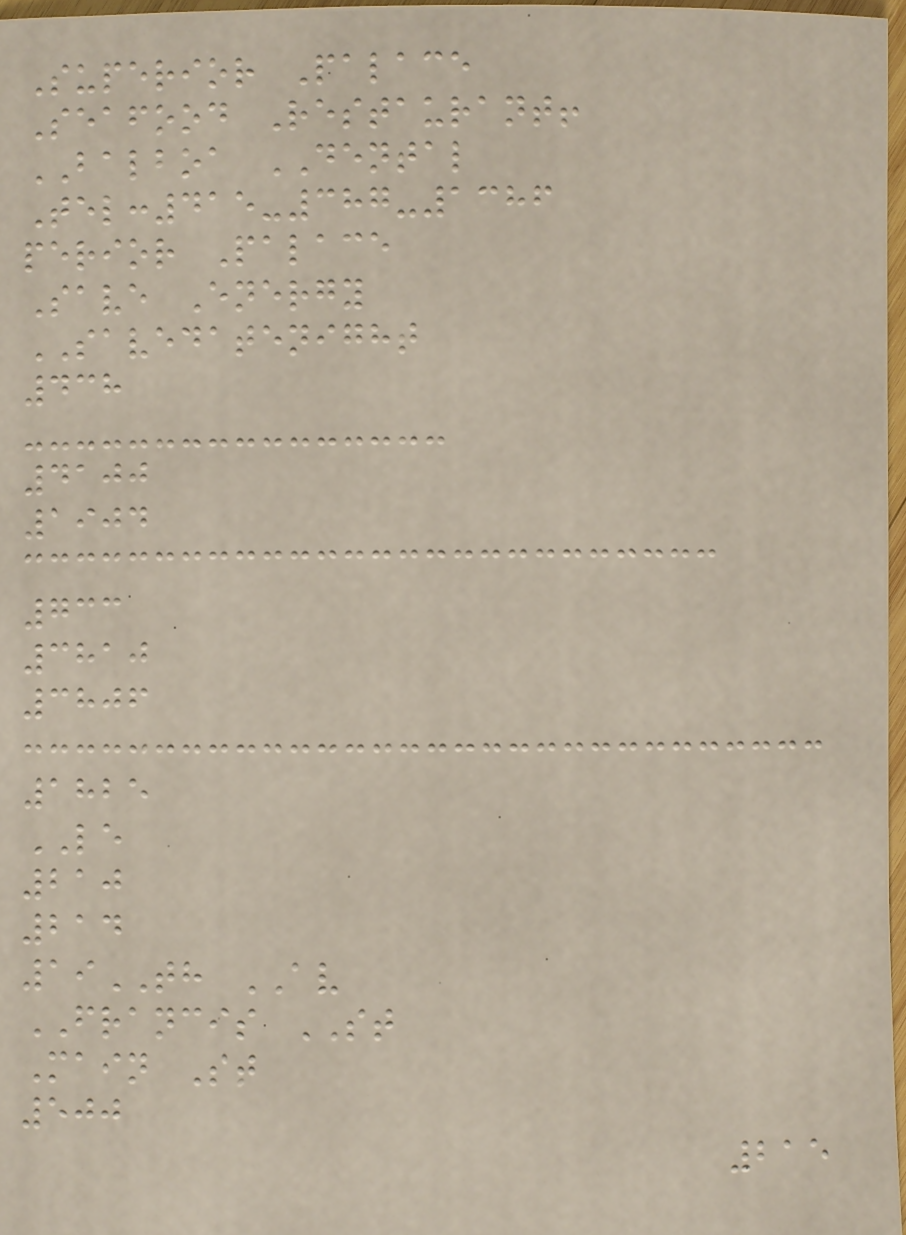Superior Palace
Seafood Restaurant!
BALBOA DENTAL
Tel:415-387-1386
perior Palace
Save Energy
SAVEDATENIGHT
438
4100
1904
733
3810
3806
1825
LE
210
214
19TH AV
FRANCIS ST
Main St
500
215
